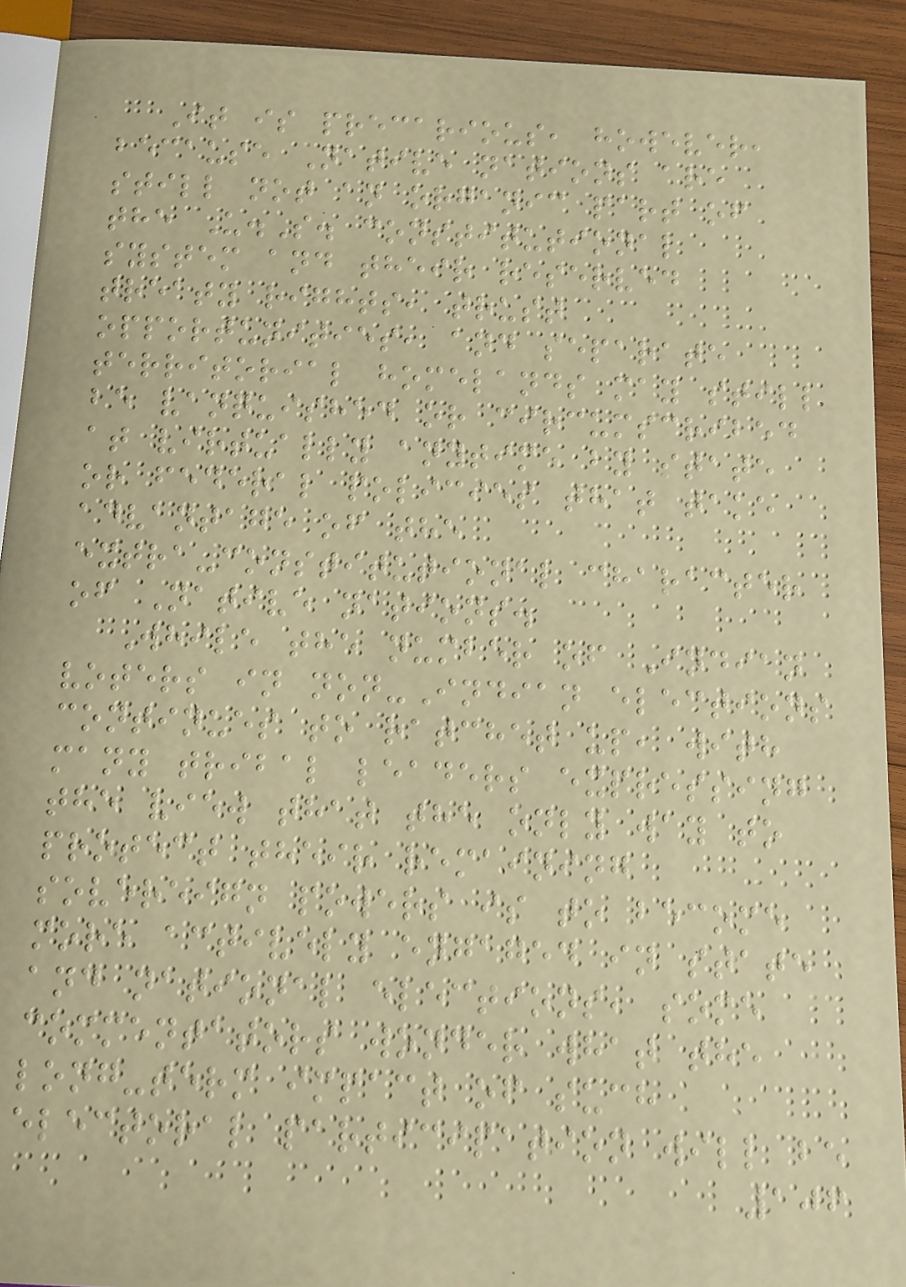It is precarious, however,
because Native nations are
still not an organic part of
the U.S. constitutional
system and their reserved
treaty rights, trust
opportunities, and separate
territorial homelands may still
be vanquished or circumscribed
at virtually anytime by state
or federal policies that take
advantage of the
extra-constitutional character
of Native nations.
While the number of Indian
voters in non-Indian elections
continues to ratchet up, with
many tribal leaders expressing
the view that the only way to
protect their remaining
sovereign powers is to become
more actively engaged in state
and national elections, some
commentators wonder what the
long-term impact of such
electoral participation will be
106
